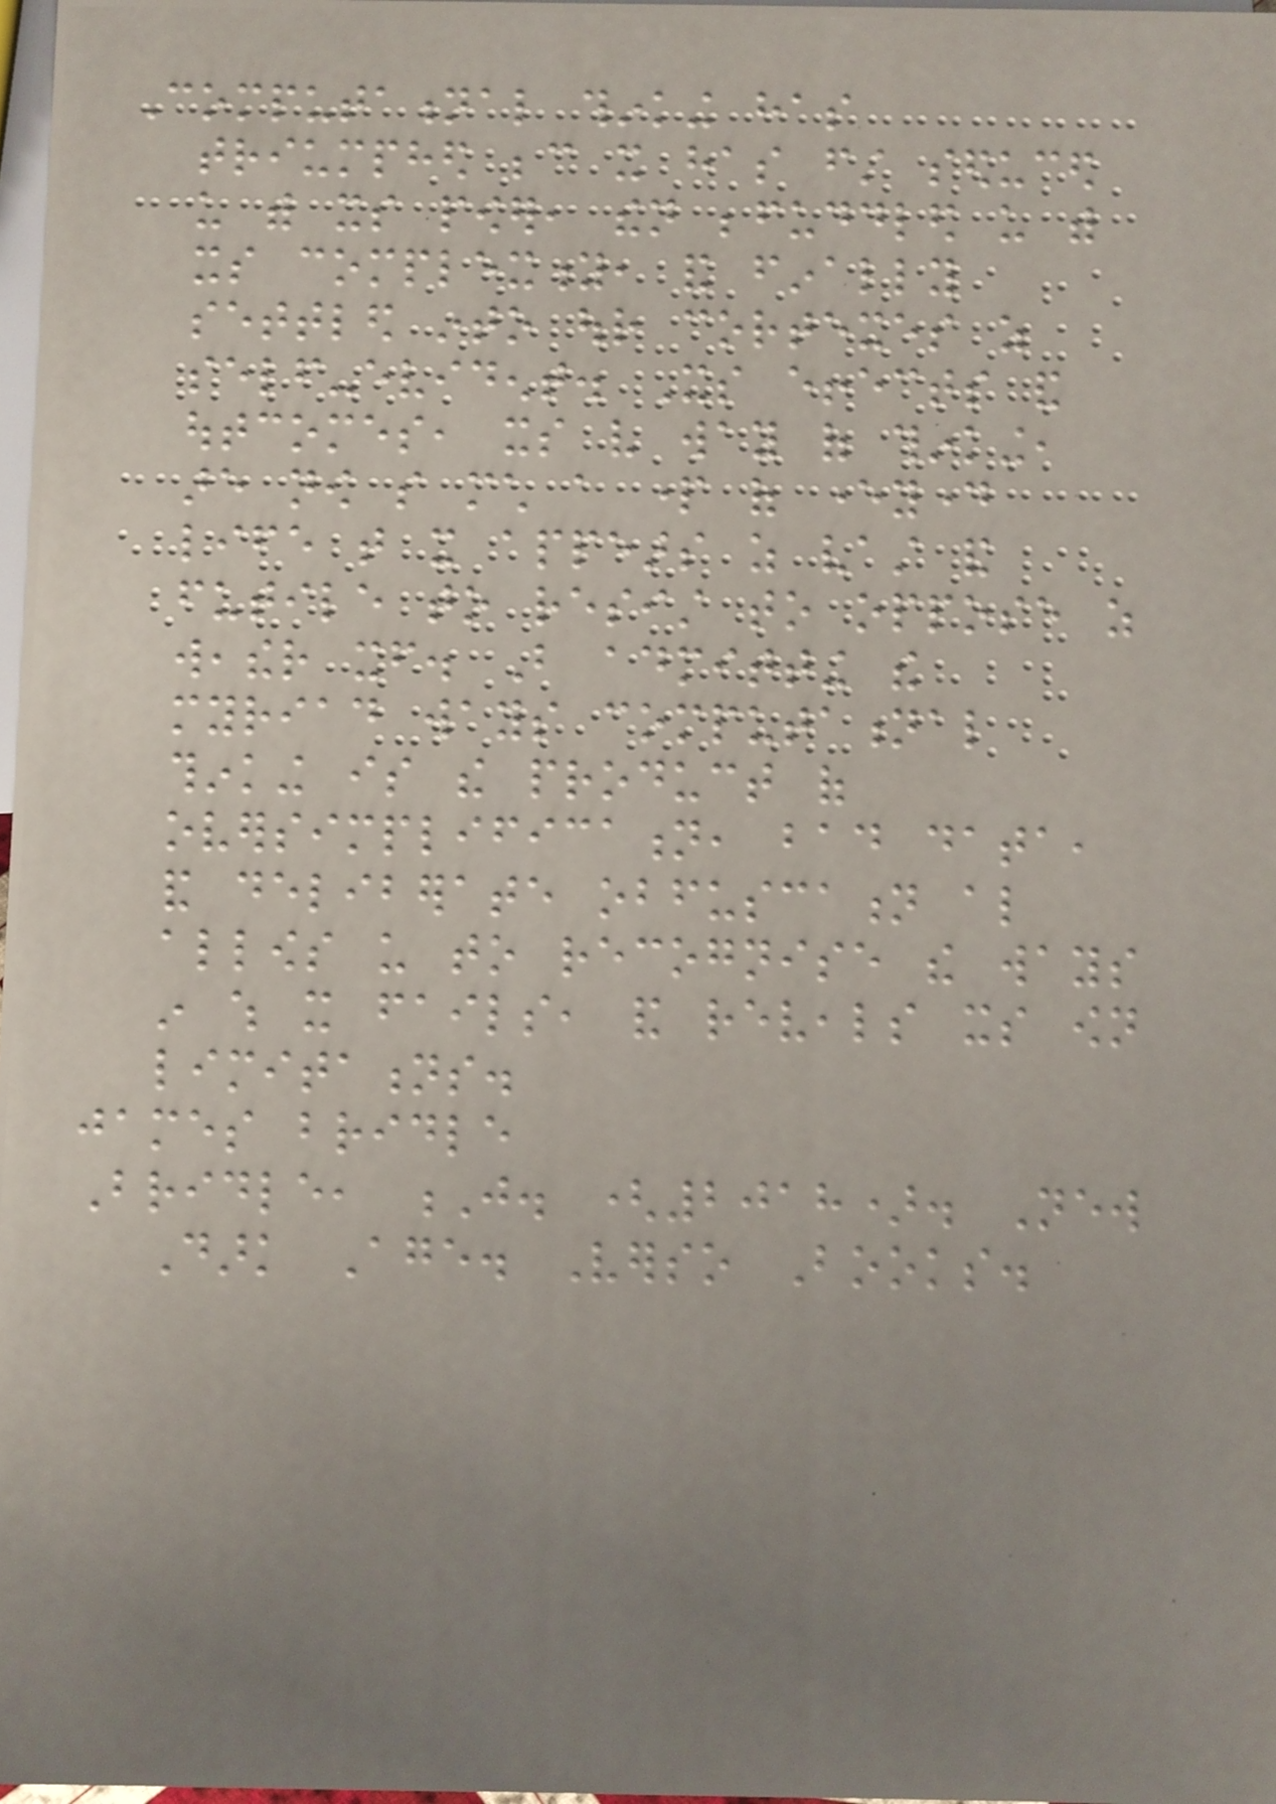Computational thinking has
triumphed because it has first seduced
us with its power, then befuddled us with
its complexity, and finally
settled into our cortexes as
self-evident. Its effects and
outcomes, its very way of thinking,
are now so much a part of everyday
life that it appears as vast and
futile to resist to oppose as
weather itself. But admitting the
myriad ways computational
thinking is the product of
oversimplification, bad data,
and deliberate obfuscation also
allows us to recognise the ways
in which it fails, and reveals its own
limitations.
james bridle
Bridle, J. (2018). New
Dark Age. Verso Books.
